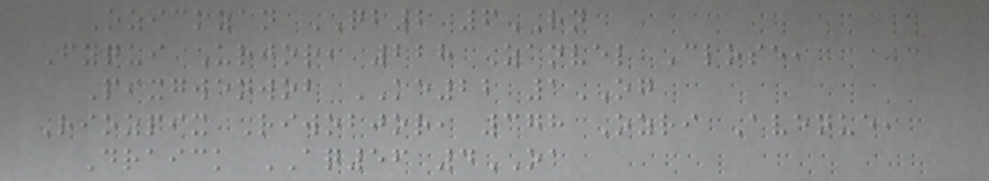Ozickzan QB2 6RN
Fyqui Urjor, 228 Zanvel Close,
Pixgwenwob KE22 1OG
Riozpix Riwobjor, 378 Ozri Avenue,
Draick AQ56 4OA
